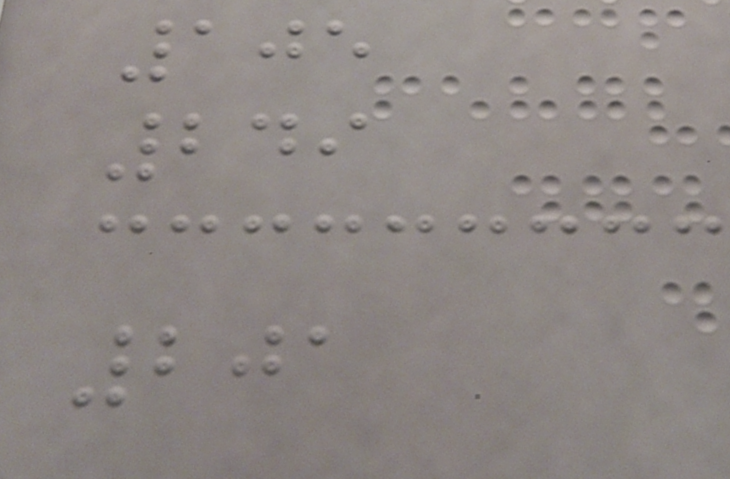105
249
201
